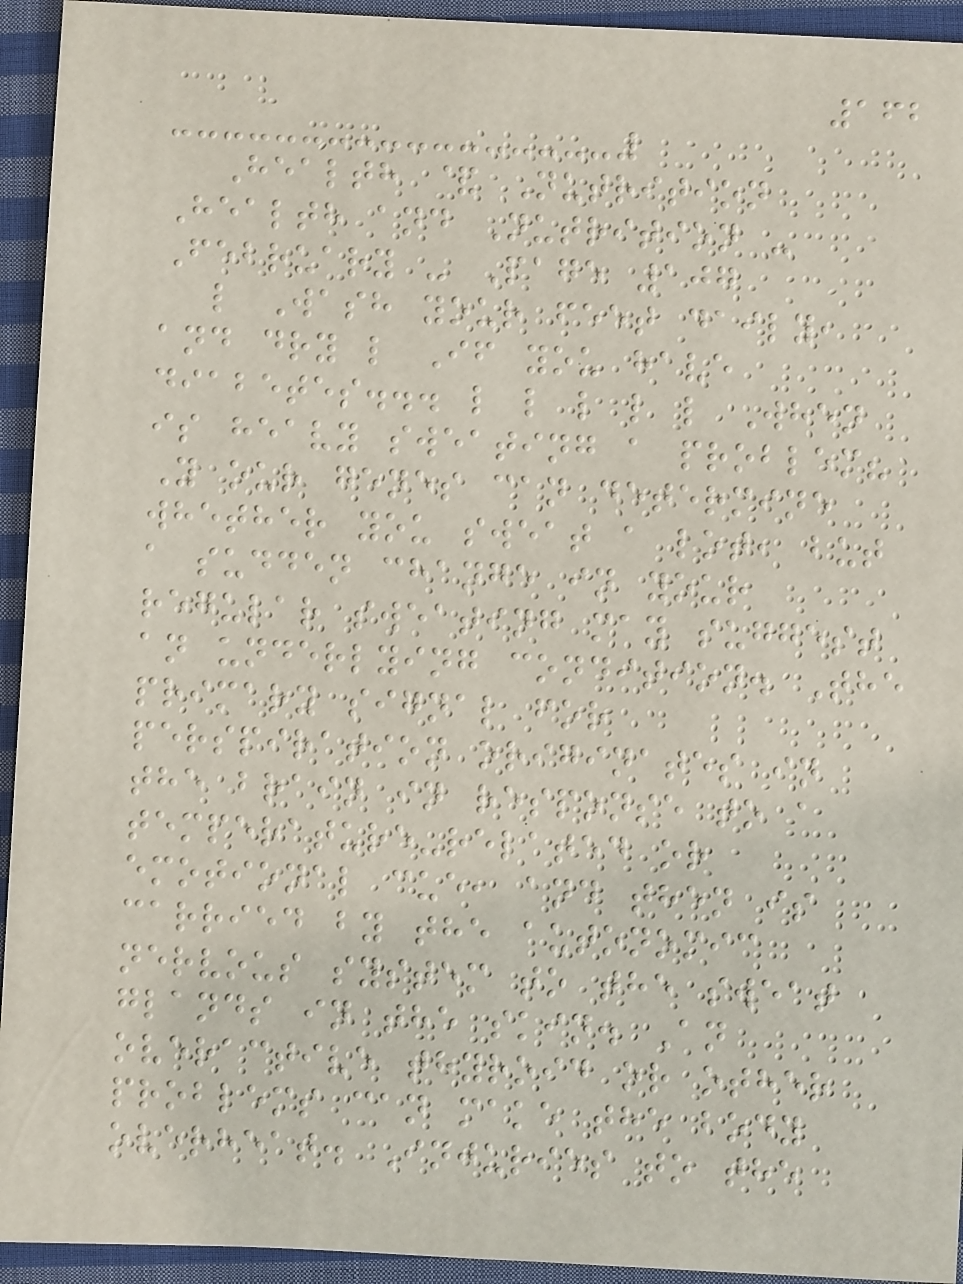162
Health & Nutrition
Health and Nutrition -
February - Page 107
l Wash your feet daily,
and dry l If you have
diabetes... l l l l l When
is heavy sweating a problem?
Y our genes can determine
whether you sweat a lot, but
a sudden change in your
regular sweating may suggest
an underlying condition. The
primary signal for
perspiration originates in
the brain in response to a
temperature-related or
emotional cue, and then is
carried by the autonomic
nervous system to the sweat
glands in the skin. An
overactive thyroid or other
problems can make the body
overheat. Injuries to the
